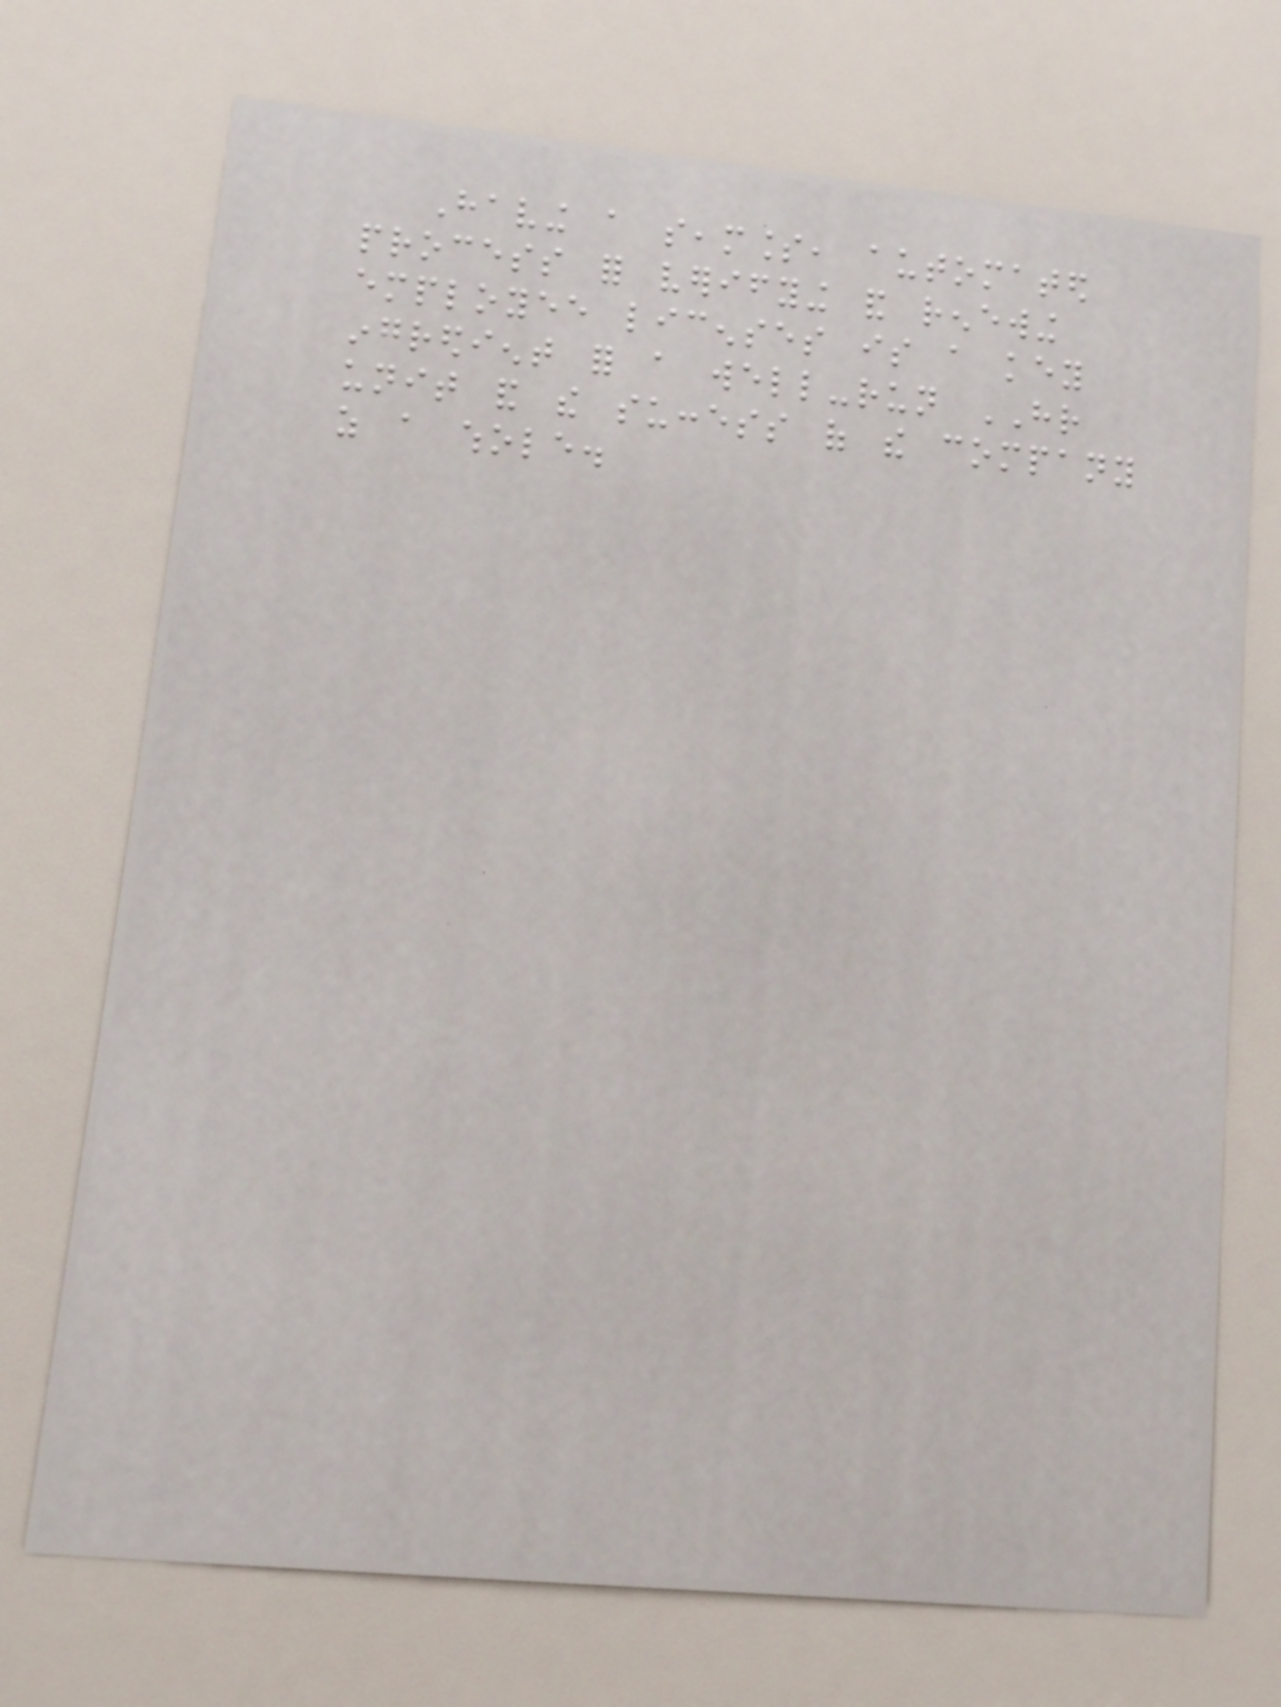Having a seamless, automated
process for verifying and renewing
employee licenses is a key
ingredient for a well-run HR
unit and the success of the company
as a whole.
